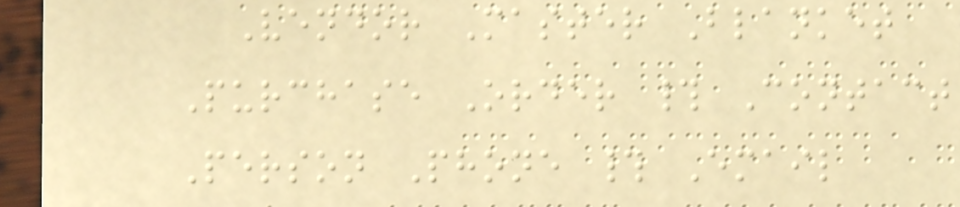Vendor Master Blanket
Purchase Order # Contact
Person Phone # Email
